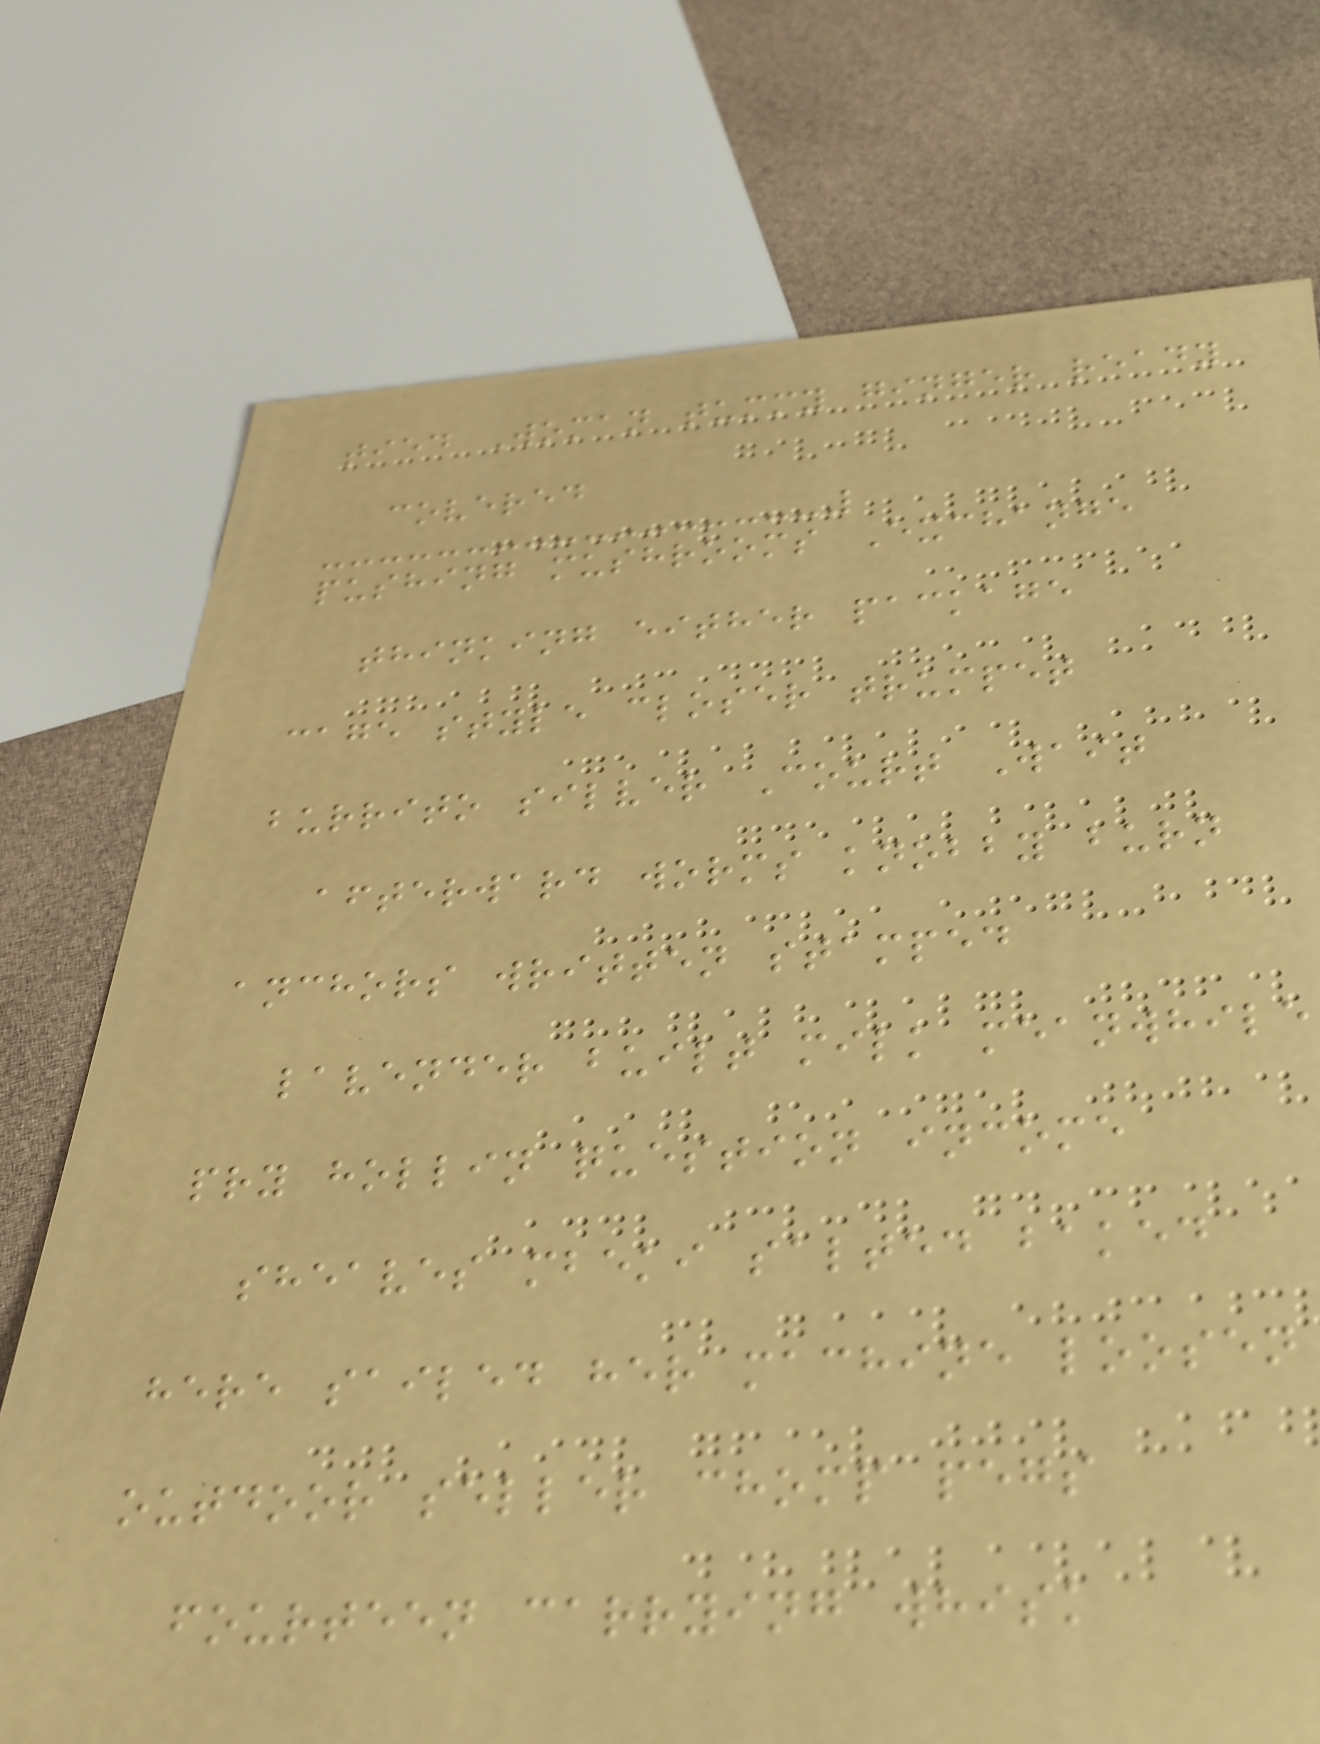tied Woman tummy ginger ready
covered
pushing mushrooms Exchange
thinking either package
cage style closer trumpet
burrito silver Court Wait
afterward worms knobby burn
anchors written stamped
lavender built milk meanwhile
pry hollin question income
sheaves mbeki salted baked
here sailed her machine loosen
outdoor seller chomp pegs
fourteen carrying whisk
